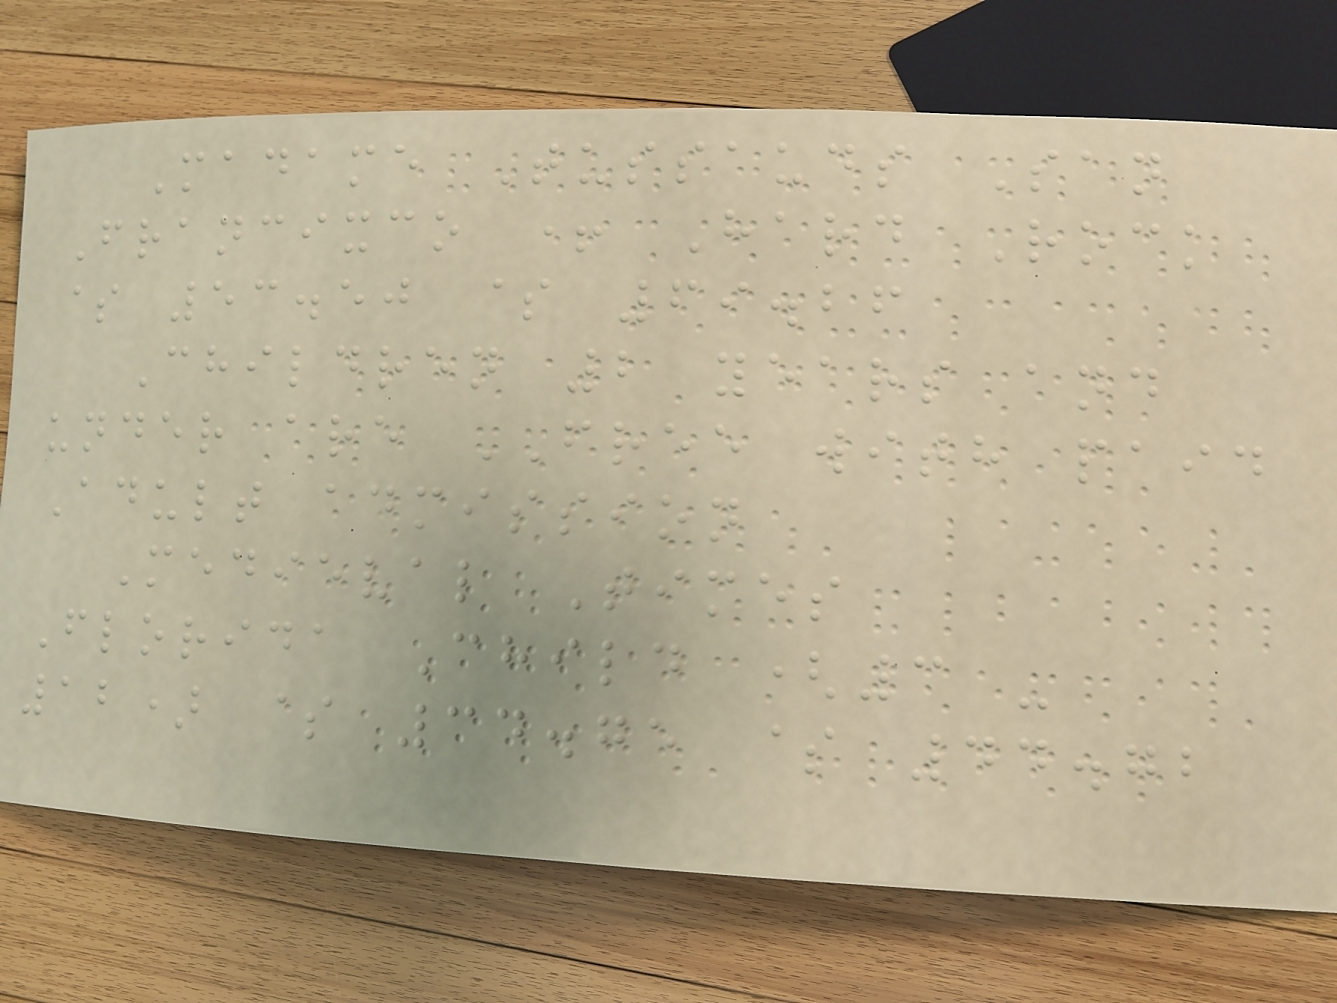Madame Tussauds San
Francixco + Hard Rock
$ 53.50 $ 69.26
Children 2 years and
under are FREE with paid
Adult admission
Medieval Times
Florida Child (3 -
12) $ 34.75 $ 44.72
